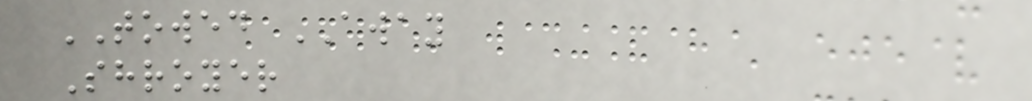TOWED AWAY
Shroyer
